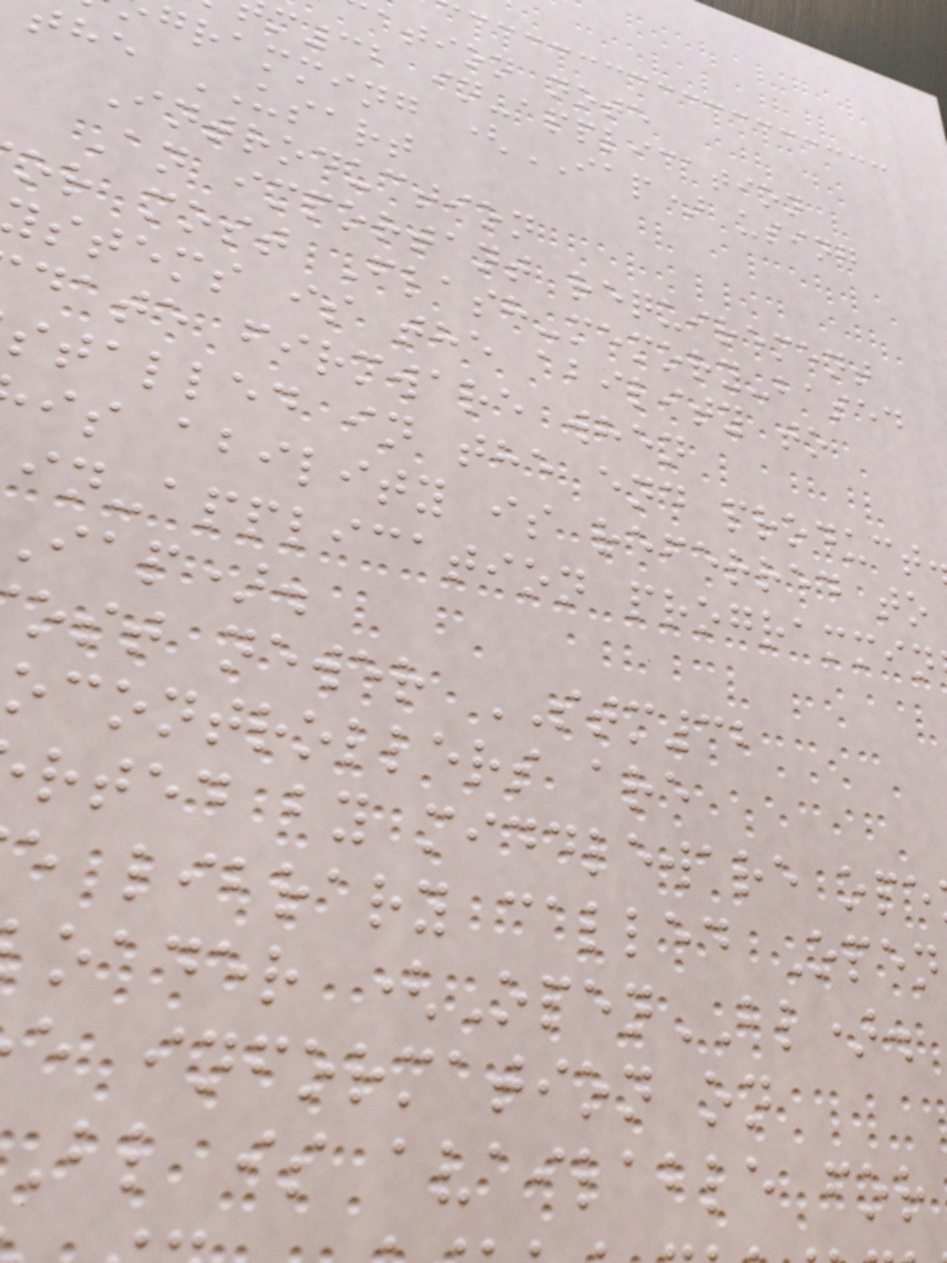ation note
m32 in-application
gramming (IAP) using
the USART
Introduction
An important requirement
or most Flash-memory-based
stems is the ability to
date firmware when
stalled in the end product
is ability is referred to
in-application programmin
iap).
ost newer STM32
ocontrollers are
rted by middleware ope
e library called Open
oader (OpenBL).
e information on
bl is available for
